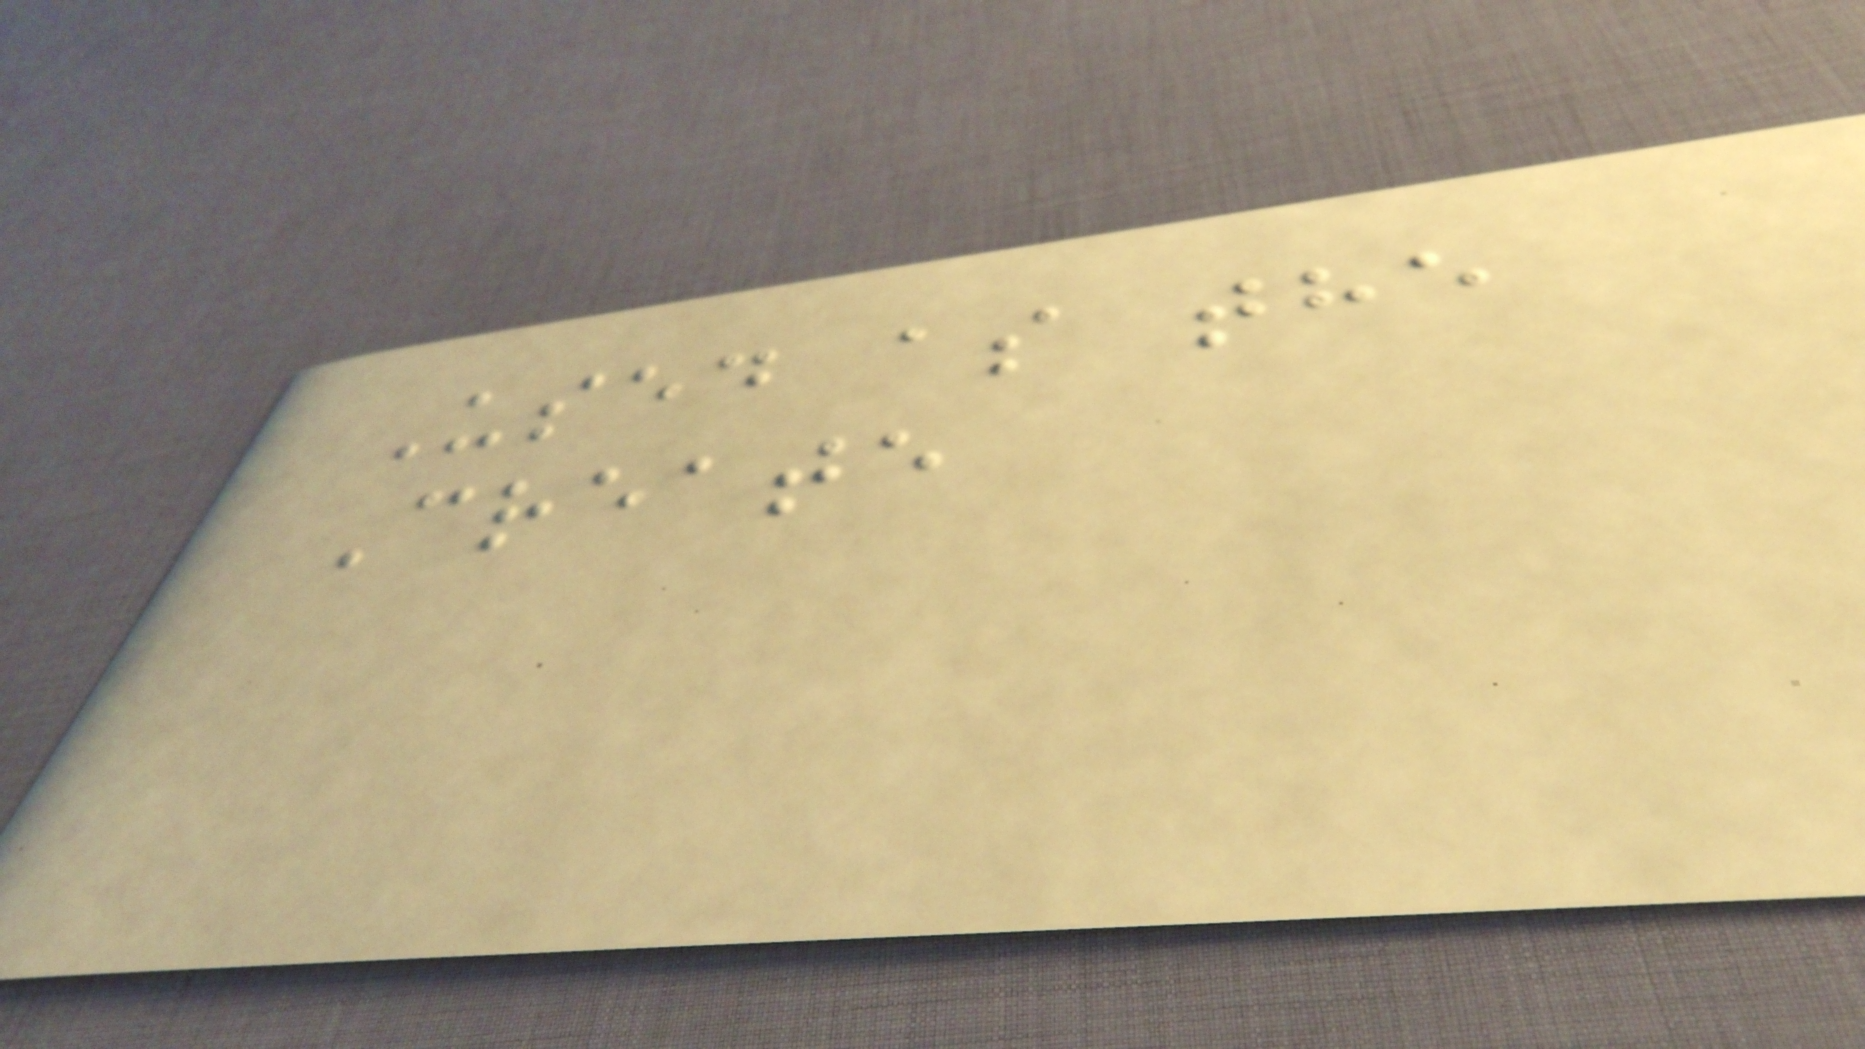Used as the
Create
